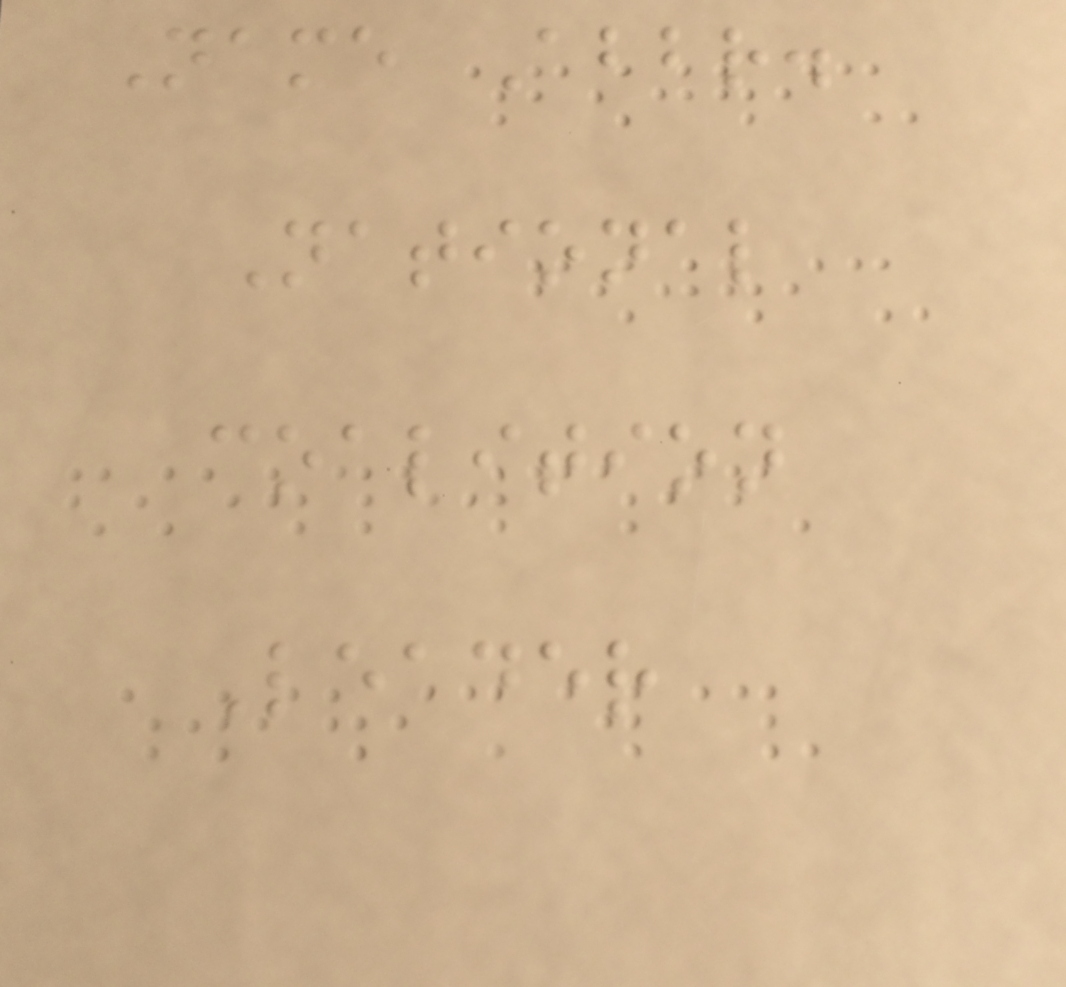Name Abbr.
National
coalition
Leader
